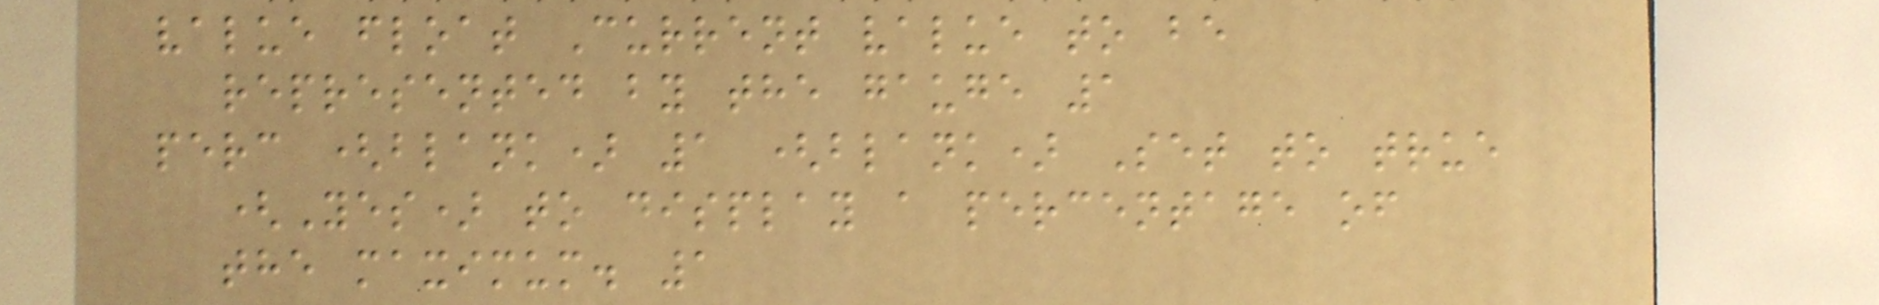value float Current value to be
represented by the gauge 1
perc (blank) 1 (blank) Set to true
(Yes) to display a percentage of
the maximum. 1
